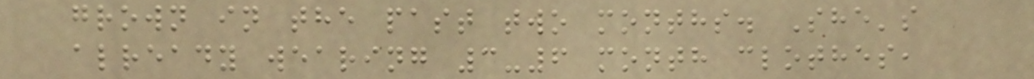grown in the past two months. She's
already wearing 3-6 month clothes,
